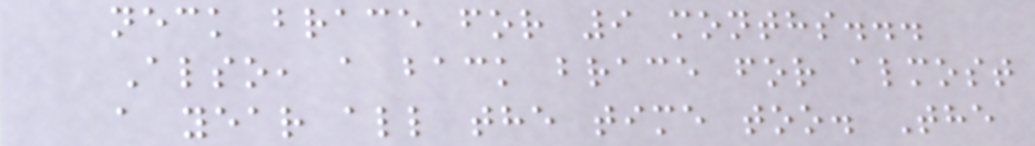neck brace for 9 months...
Also, a back brace for almost
a year all the time too. The
